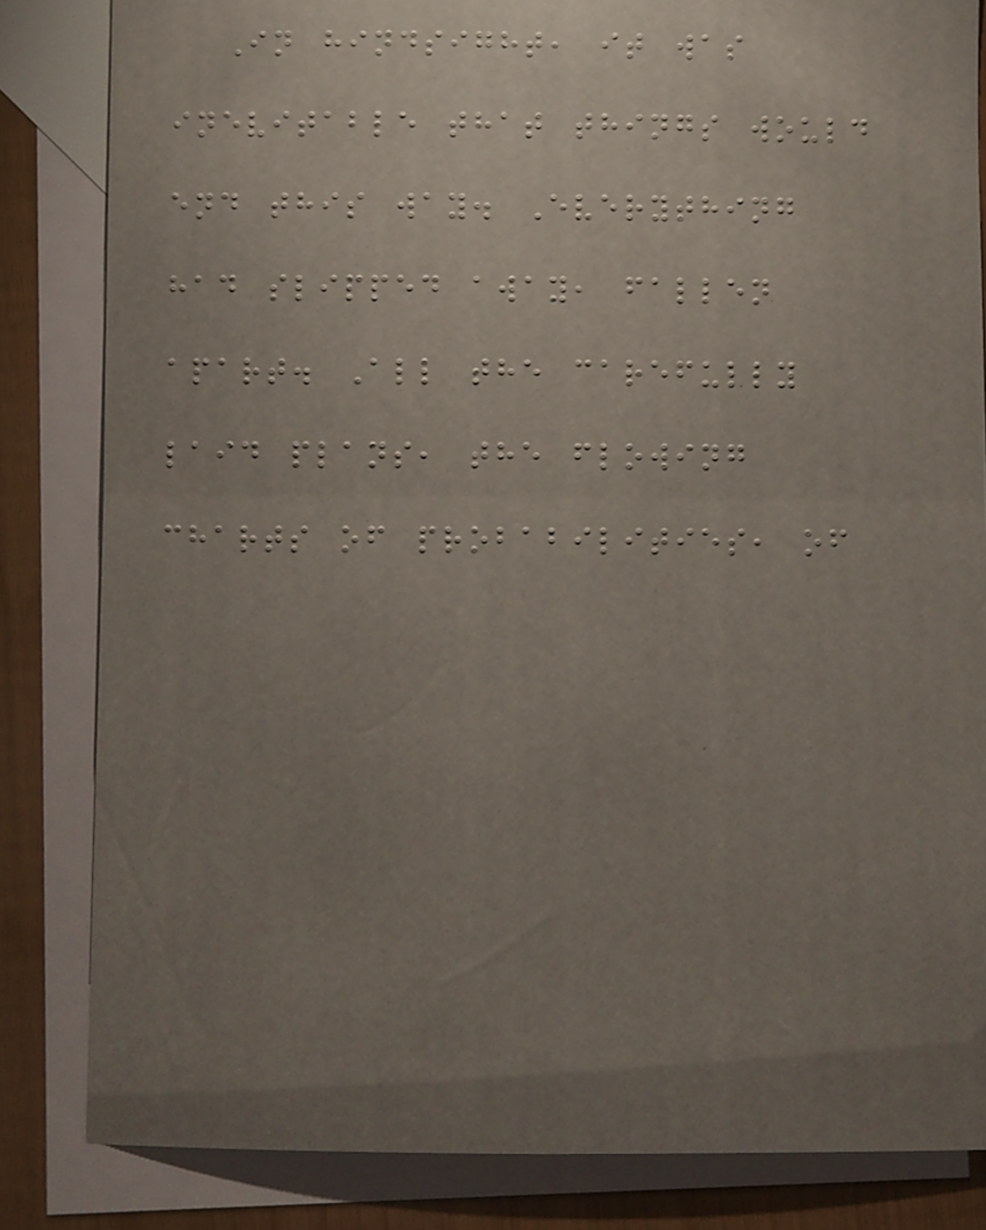In hindsight, it was
inevitable that things would
end this way. Everything
had slipped away, fallen
apart. All the carefully
laid plans, the flowing
charts of probabilities, of
